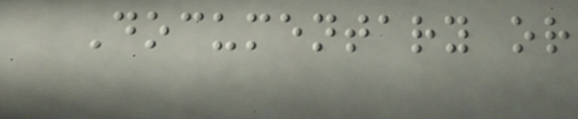Documentary or
